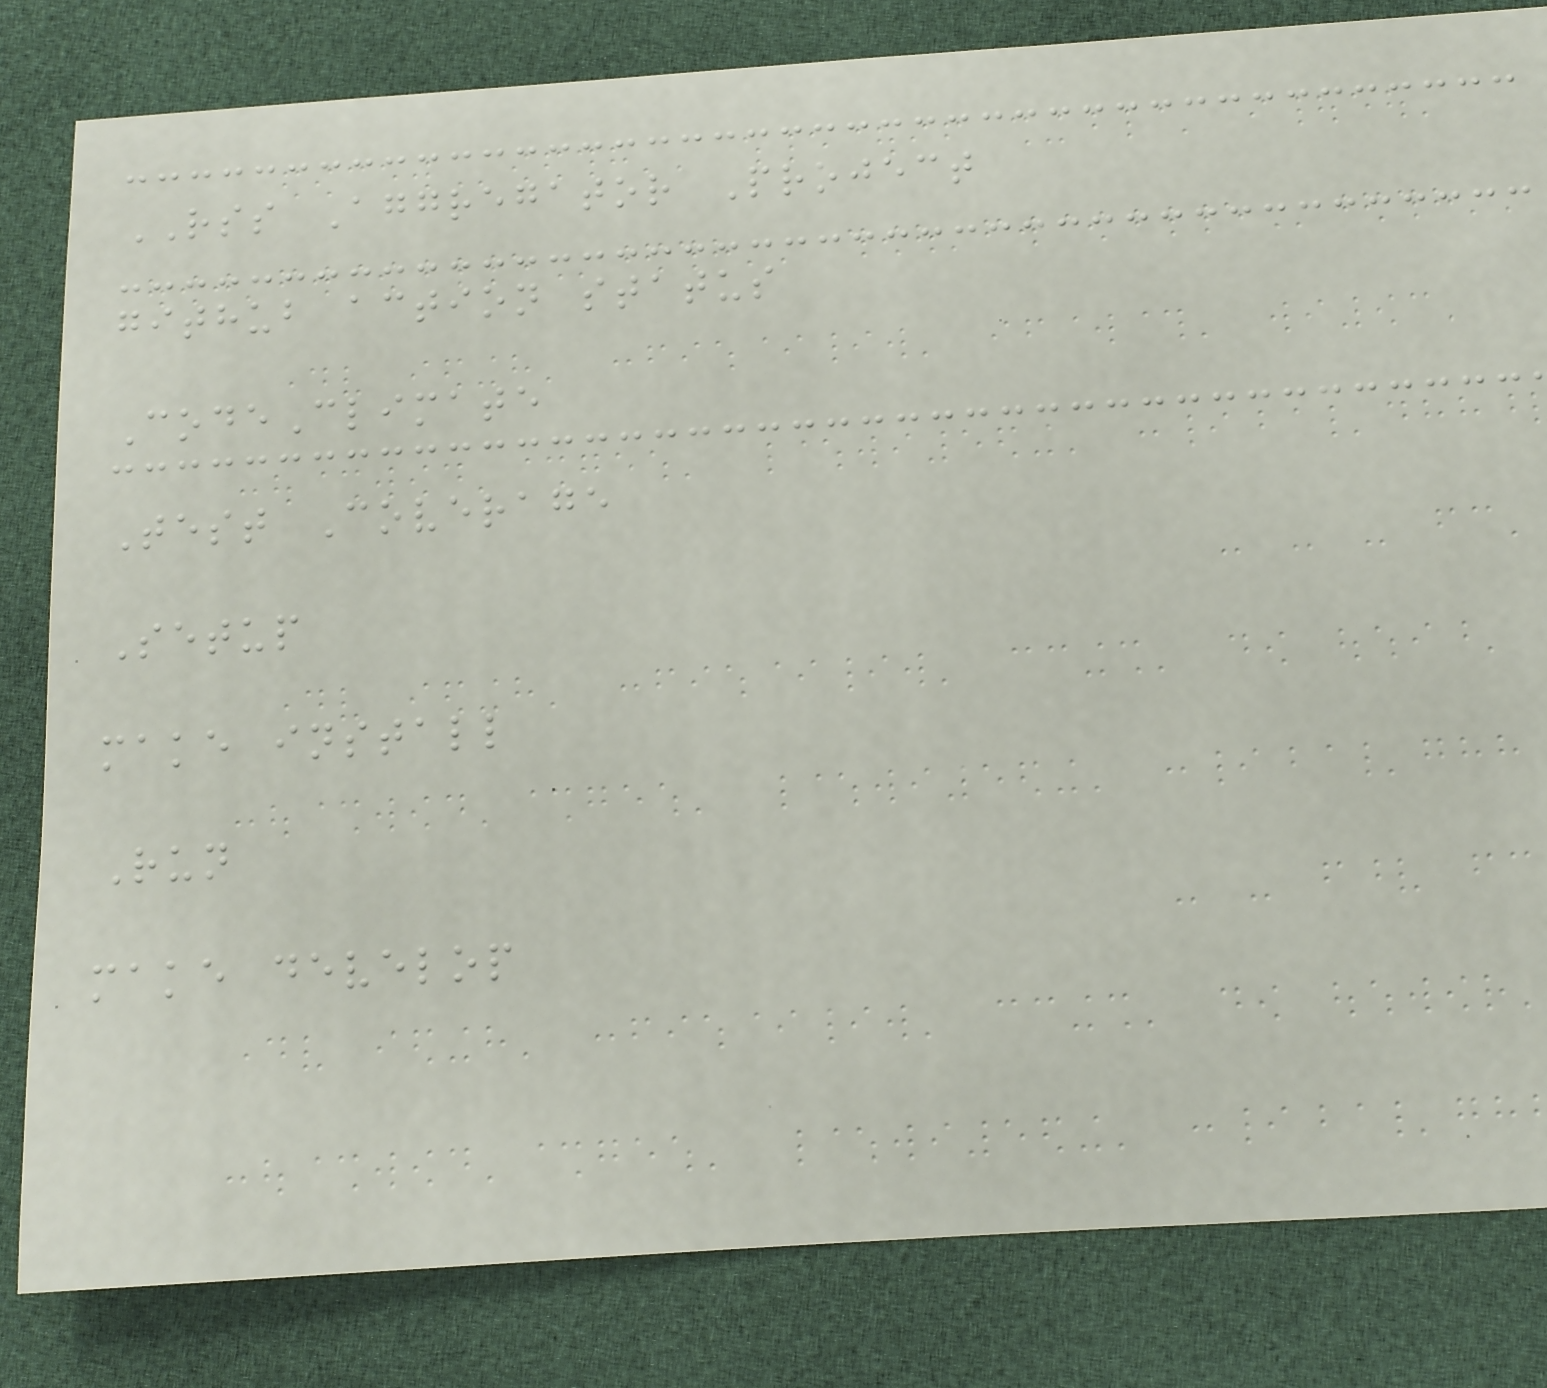RSS Aggregator Project
github action status
CodeClimate
Test Coverage
Setup
make install
Run
make develop
